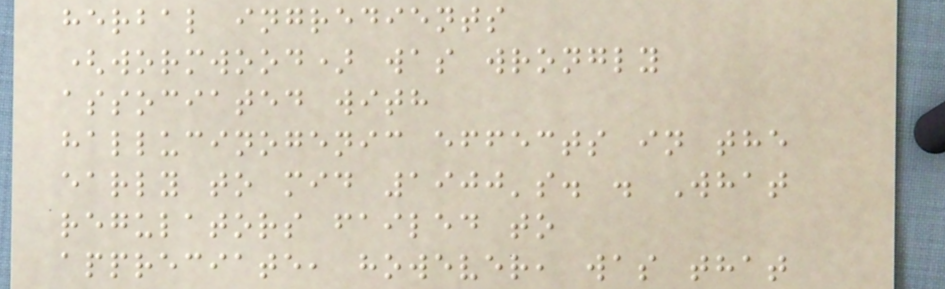herbal ingredients
(wormwood) was wrongly
associated with
hallucinogenic effects in the
early to mid 1900's. . What
regulators failed to
appreciate, however, was that
